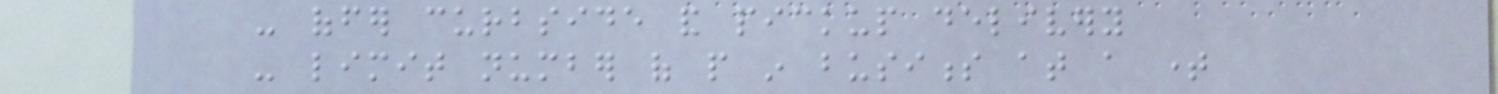- offer curbside and pickup delivery
- limit number of people in business at a time
